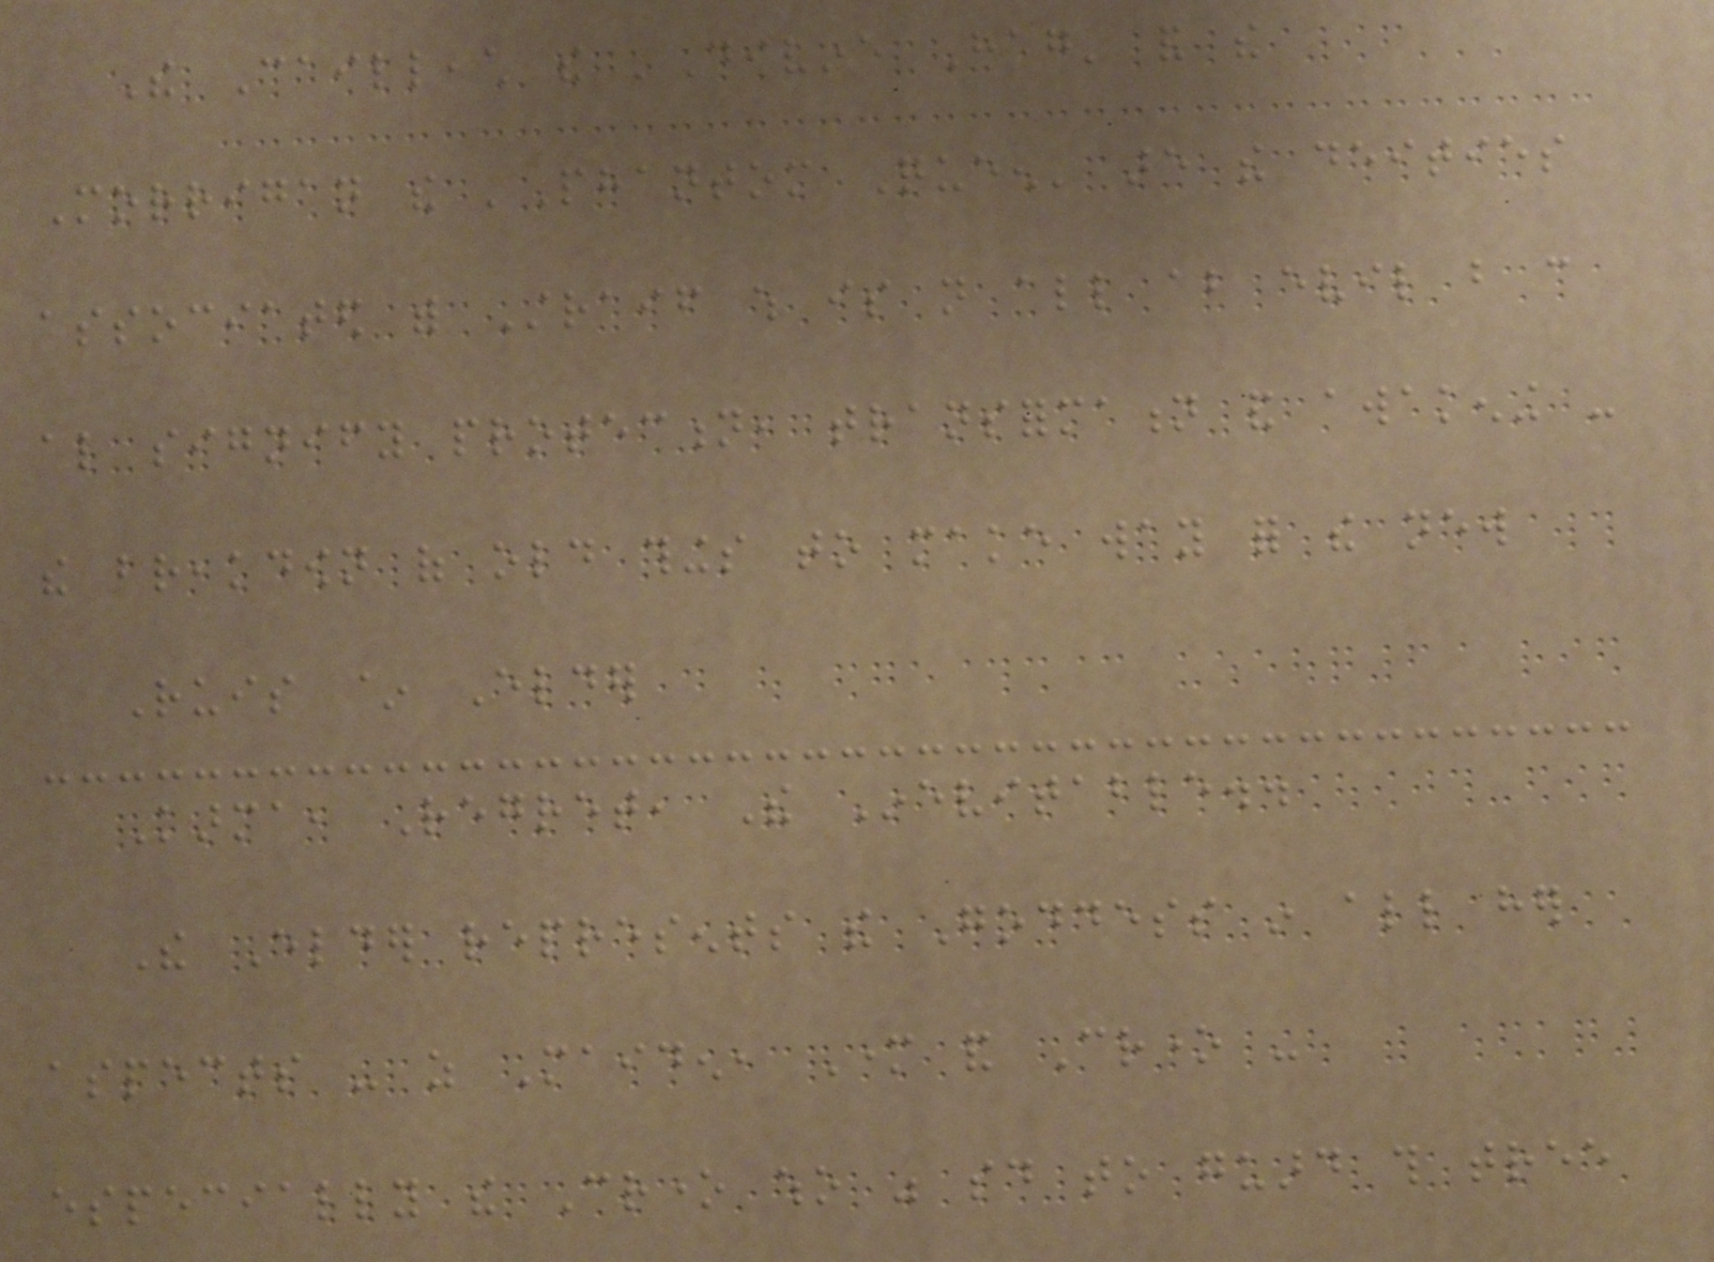The Cailleach the 'Divine Hag' and the
Morrigan the 'Phantom Queen' are the deities
associated with Straif which is not all about evil but can
also signify protection, transformation and awakening -
the breakdown of old things to make way for the new
Ruis ~ Elder
Karma, Regret, The Inevitable..
The Elder represents the Goddess in all her
aspects - as Maiden, Mother and Crone -
especially the Crone who was said to guard this tree
